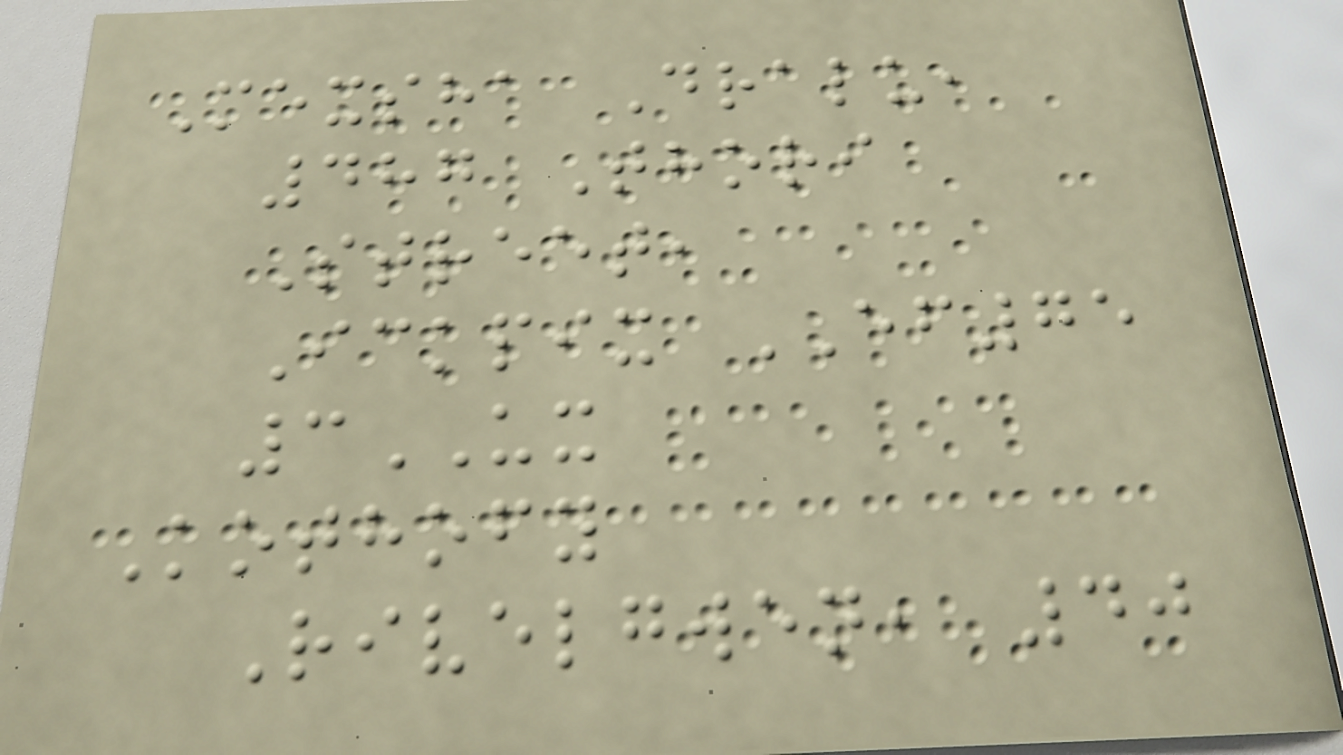Mexsha Dralu,
487 Thori
Street,
Ickpix EF75
3UX
Kothofy
Rivelgwen, 40
